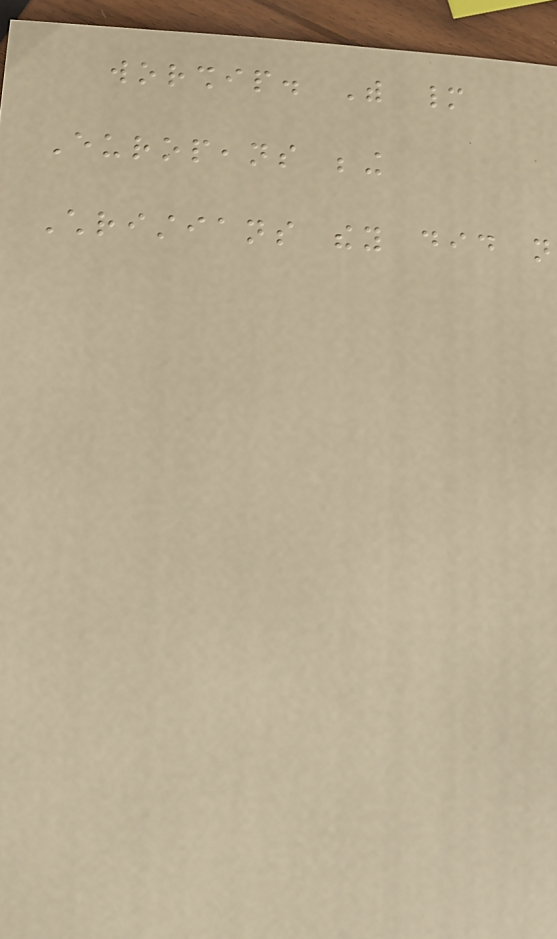worship. With many
Europeans being
Christians they did not
